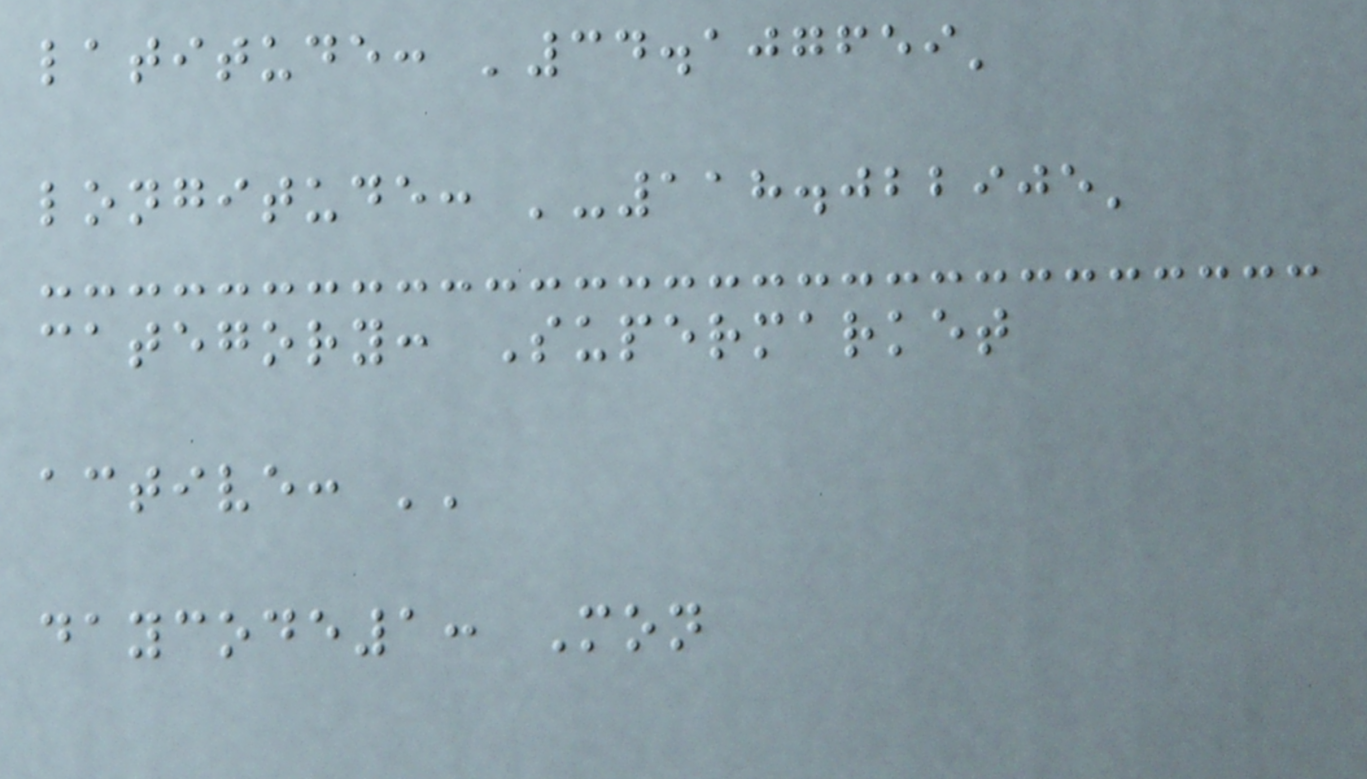latitude: '34.107659'
longitude: '-118.022905'
category: Supermarket
active: ''
daycode1: Mon
